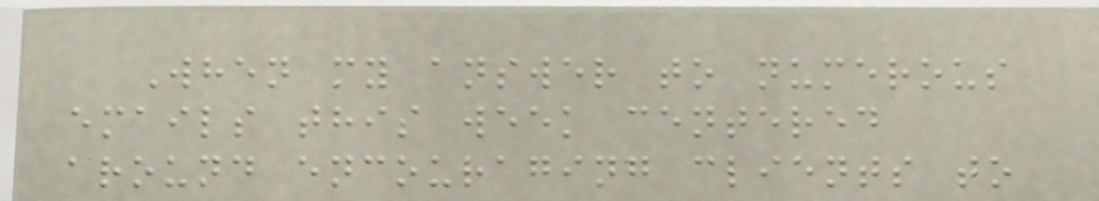When my answer to numerous
emails this week centered
around encouraging clients to
